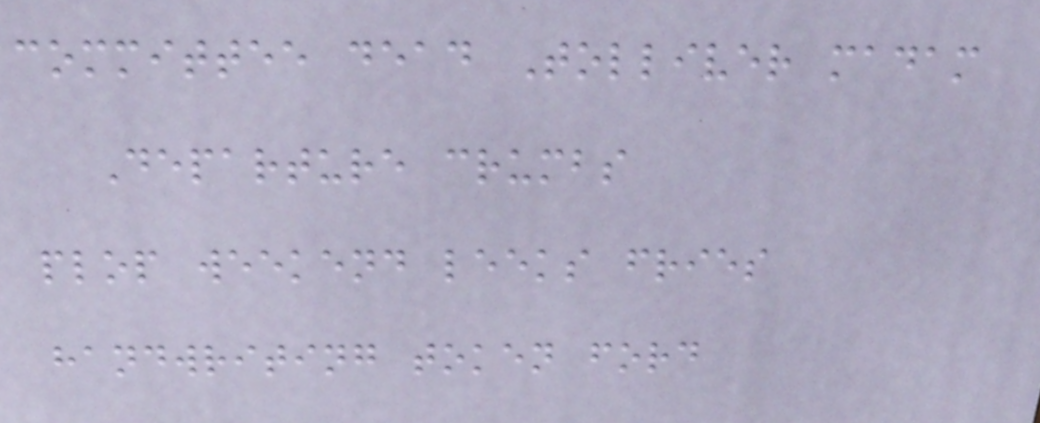committee dead Tolliver madam
Departure crumbs
plop weekend leeks fries
handwriting token ford
